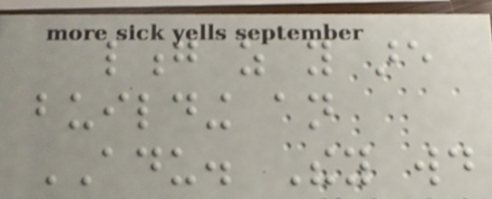long as you are
building an
ADU. They would
